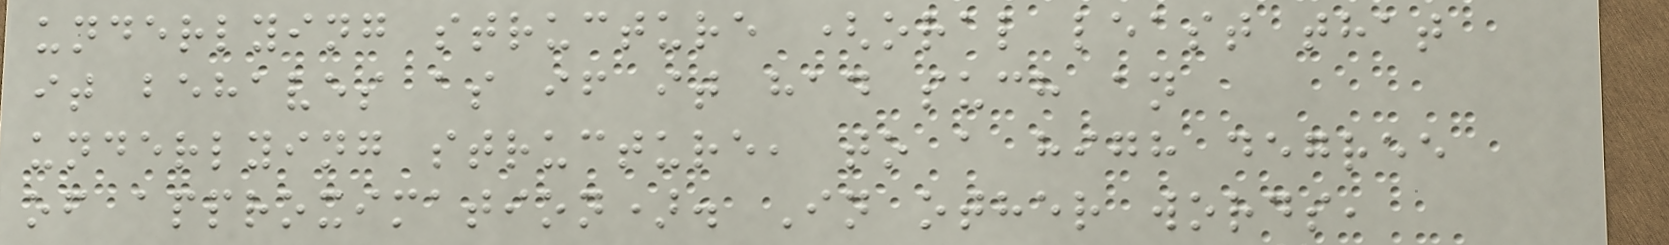underlying structure (oral least that
it behaves as if it had such an
underlying structure, to a high degree
of approximation). In other words,
